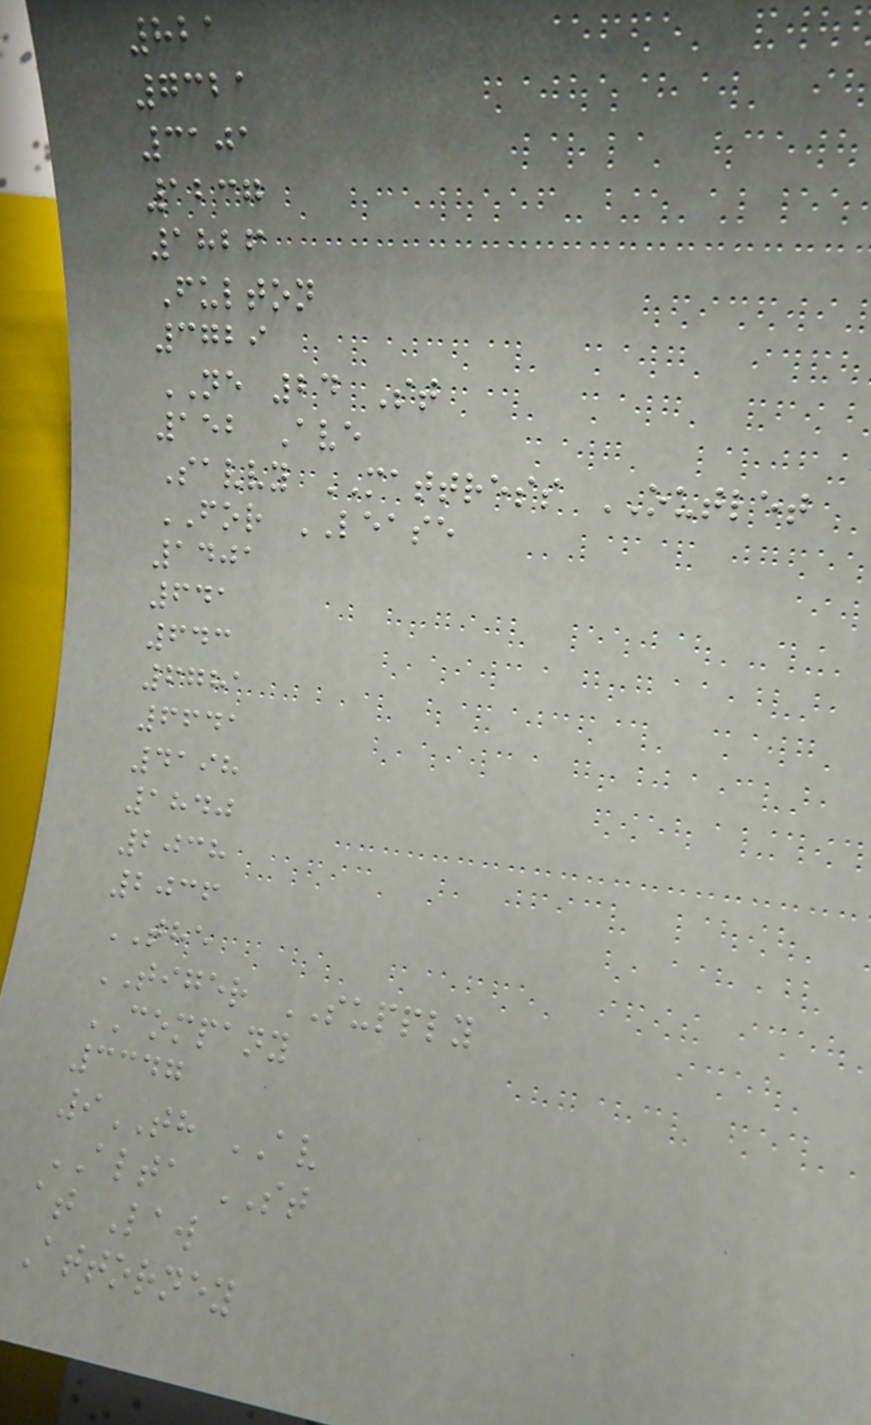821
7321
3101
1237
1826
Fulton
3729
NE 24 St
152 Ave
Savvy MATTRESS OUTLET
FOR LEASE
1401
641
643
6781
6641
4198
1840
2038
2036
THE
TIGER SUPPLY
COMPANY
3347
9TH AV
ALTA ST
at Law
Attorney
